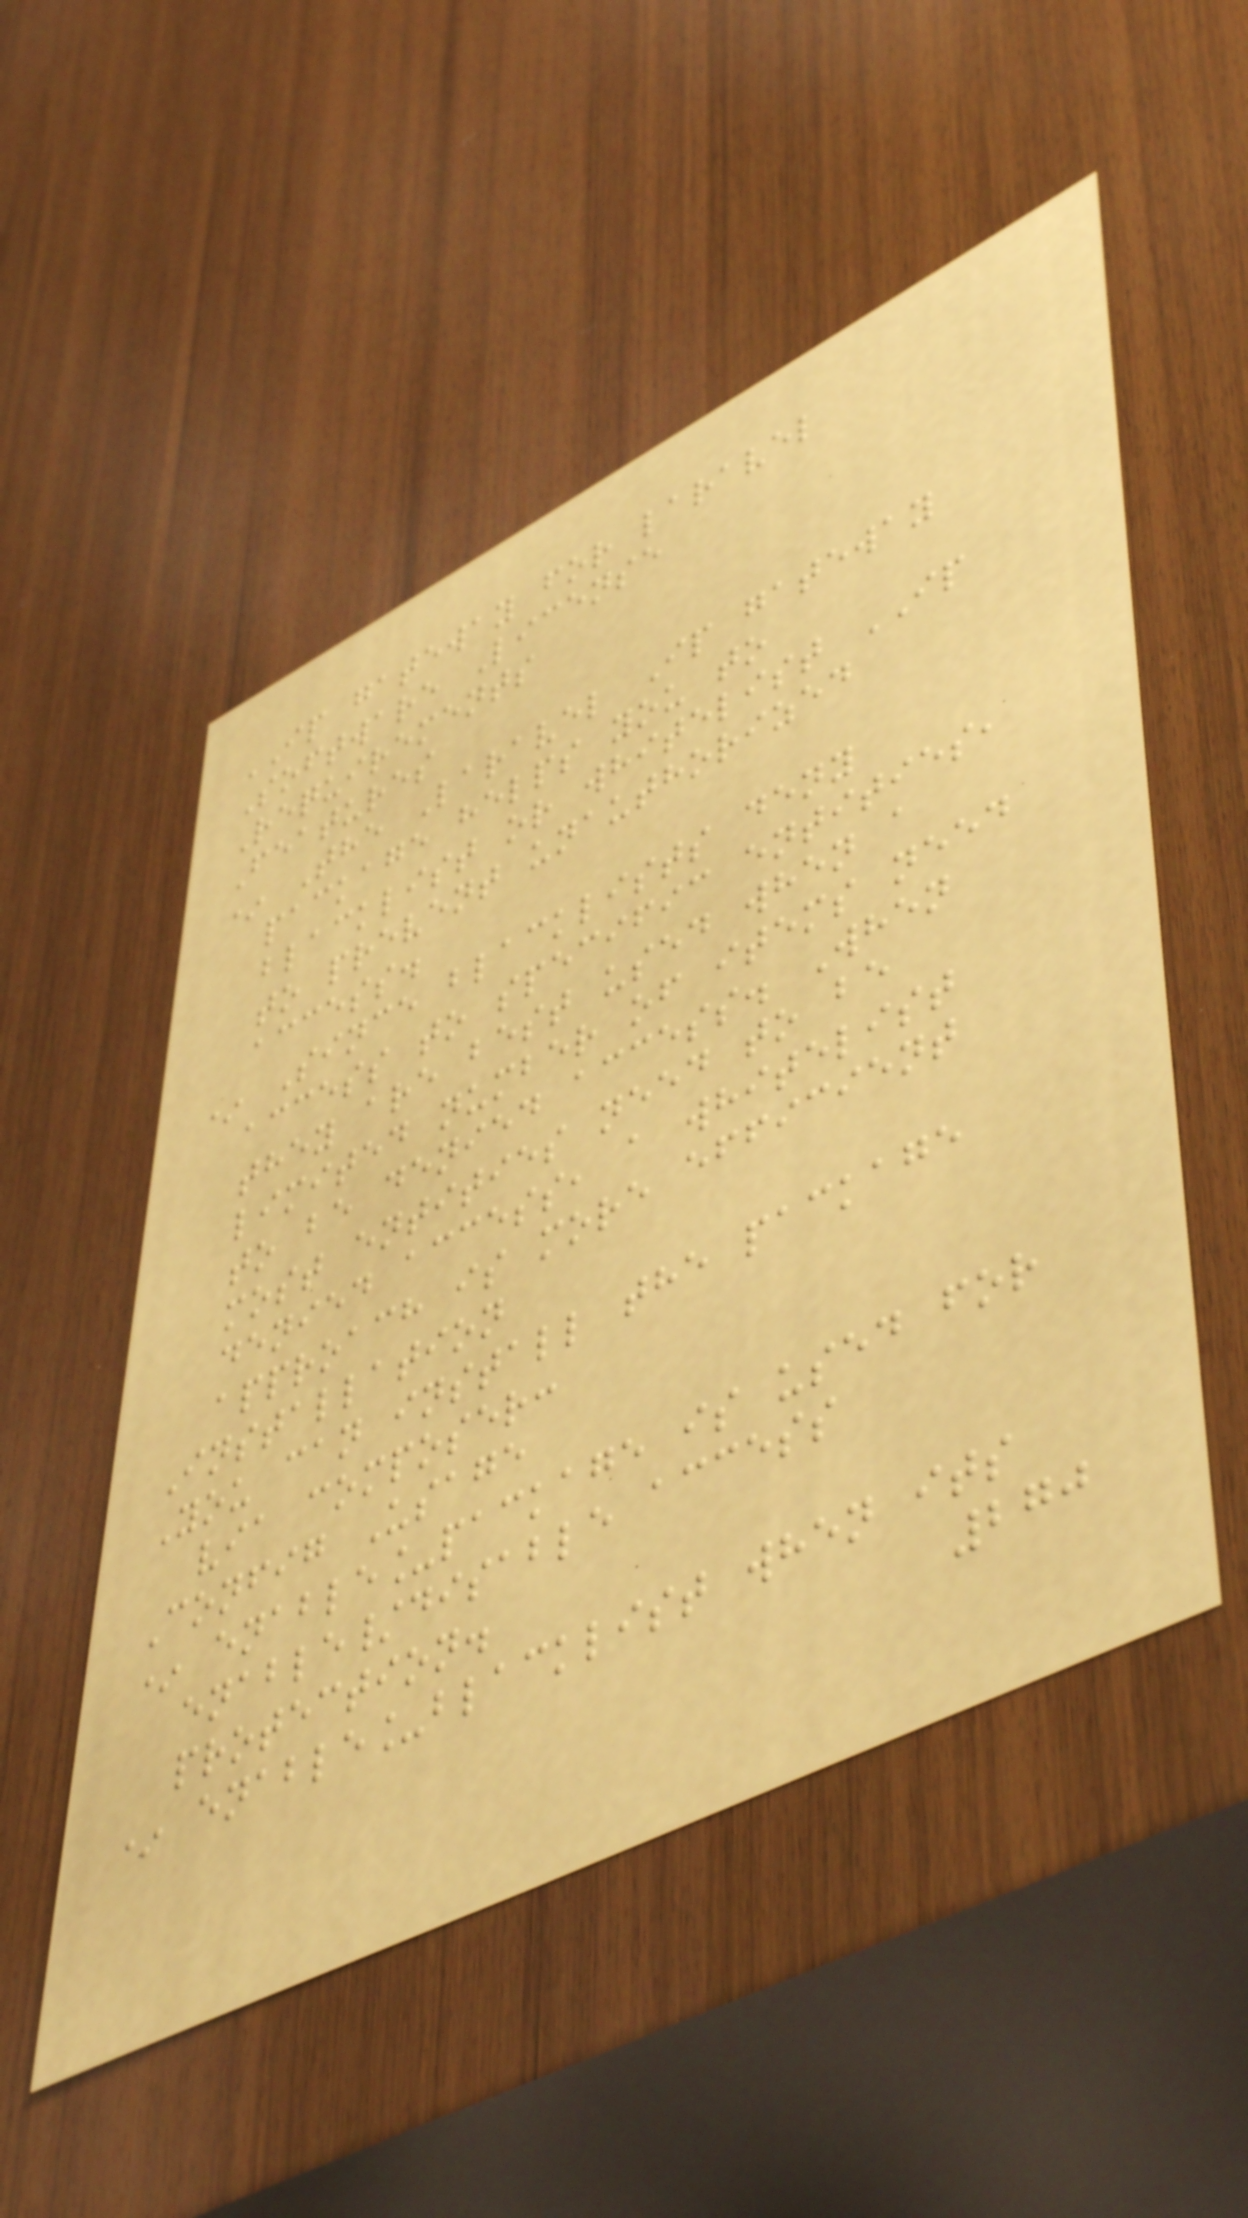IP gateway for laravel
Software License
Requirements
Features
* The Laravel Ip gateway
package helps you to
blacklist or whitelist IP
to prevent unauthorized
access.
* Since blacklists deny
access to specific entities,
they are best used when a
limited number of items need
to be denied access. When
most entities need to be
denied access, a whitelist
approach is more efficient
Installation
You can install the package
via composer:
Config Usage
* enable_package is used for
enable/disable access
protection.
* enable_blacklist when its
270
